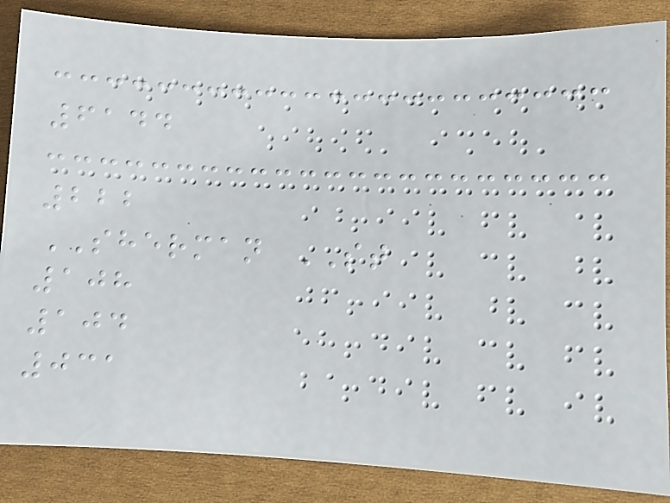6144
222
SHERMAN ST
108
104
031
